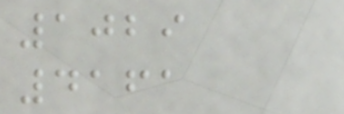1029
4161
